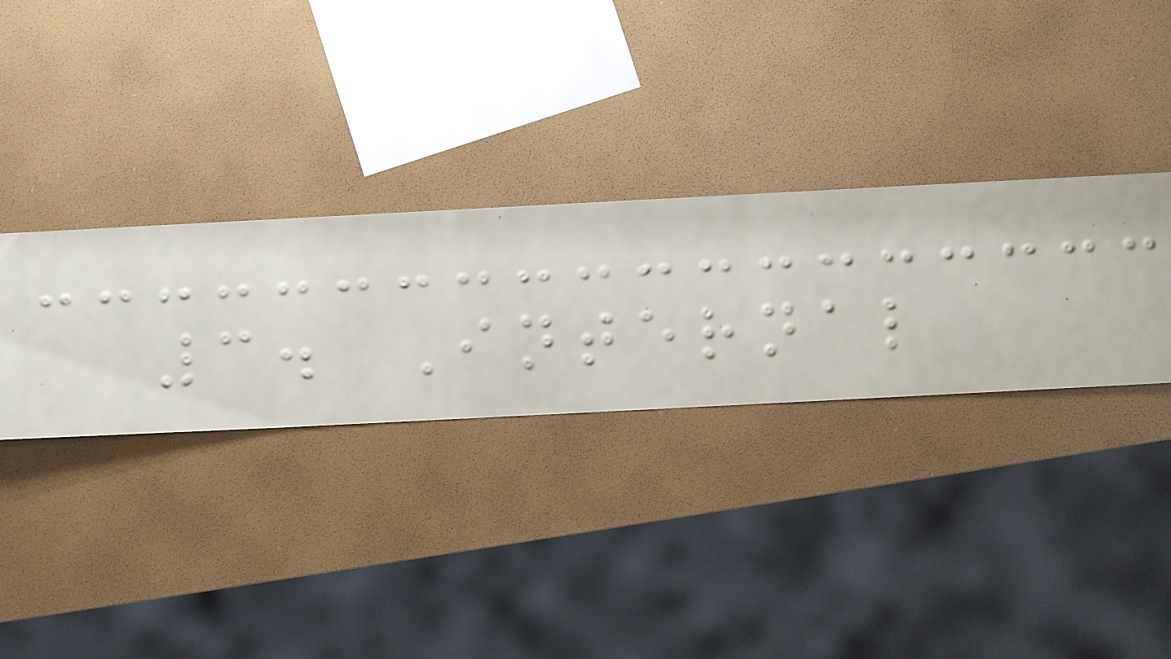3. Internal
